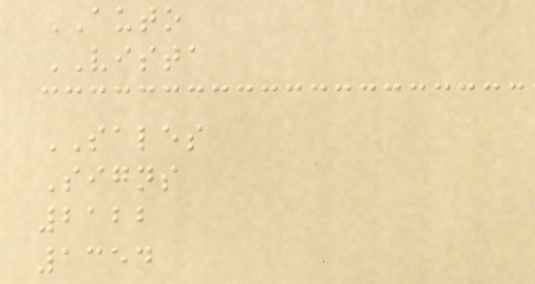AUTO
VISTA
SALES
Signs
2122
1354
